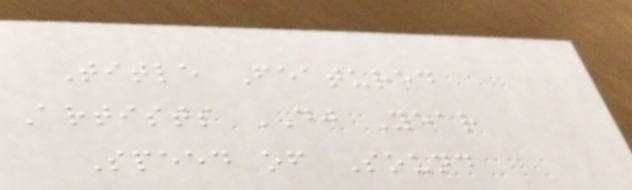Title Featured
Artists DJ Year
Speed of Sound
